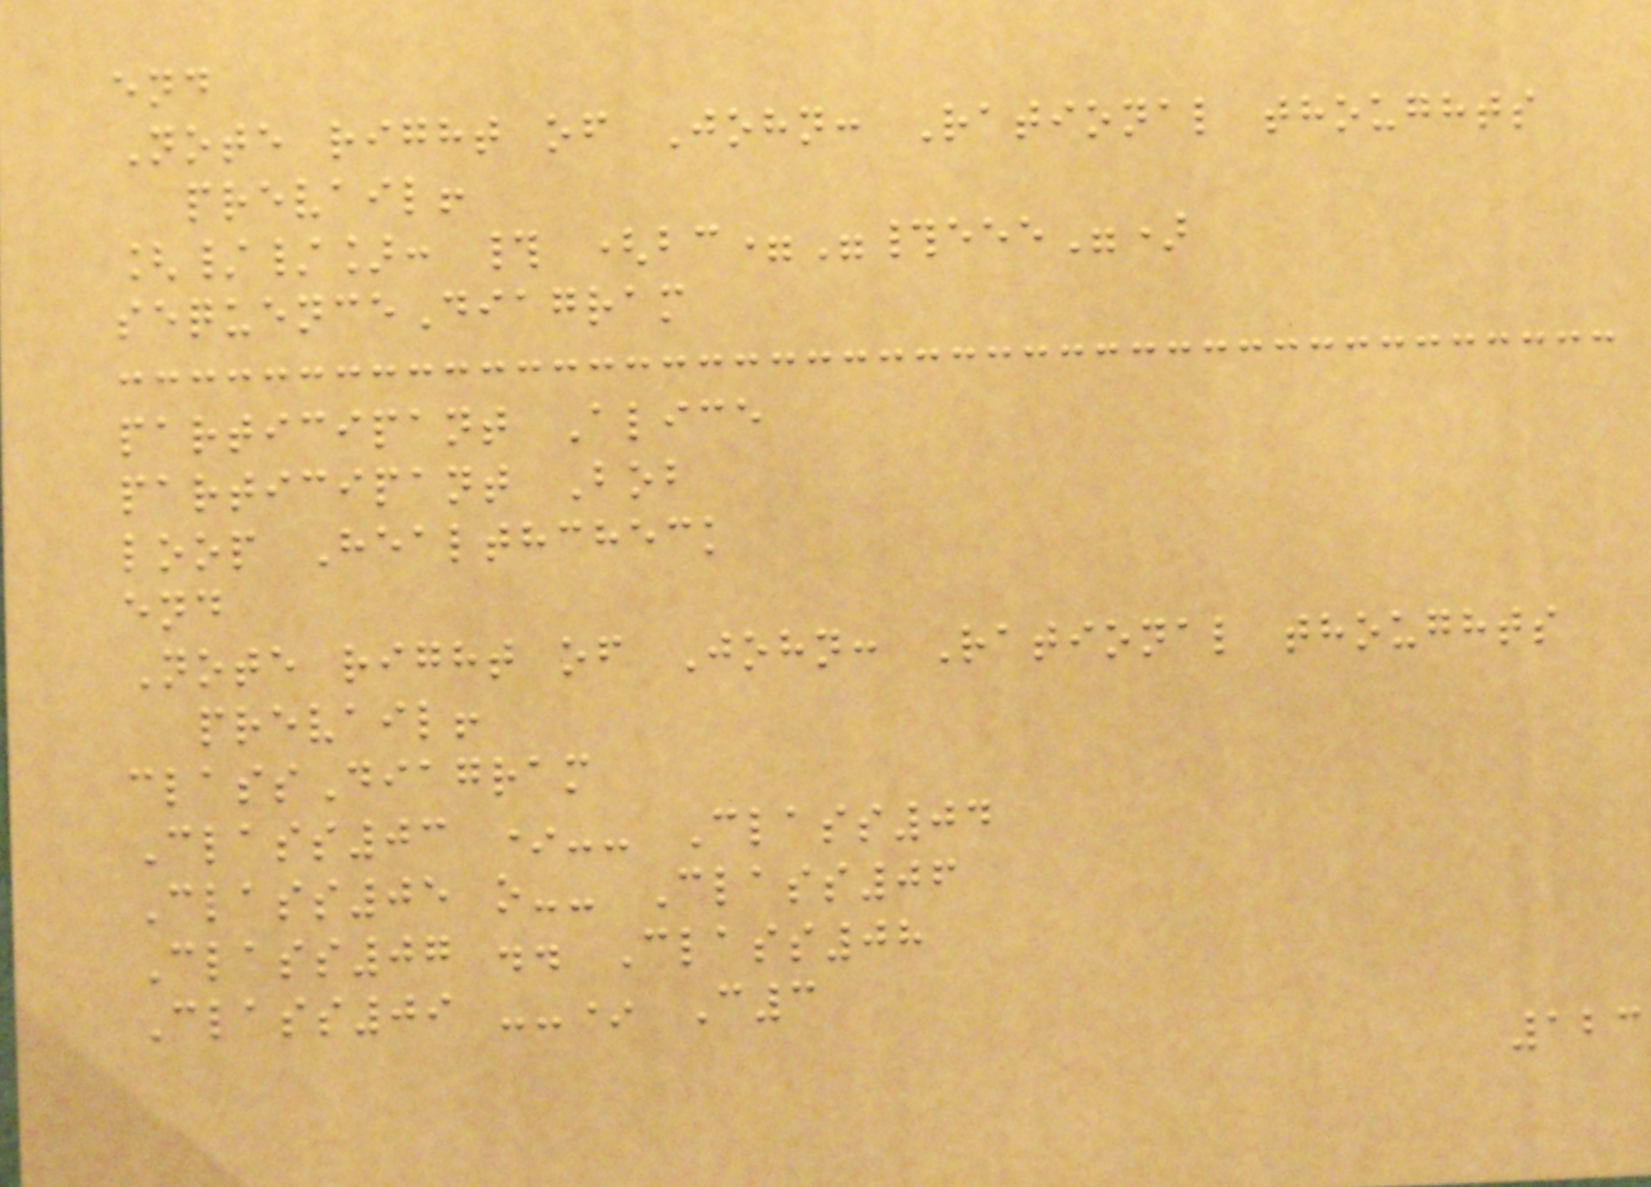end
Note right of John: Rational thoughts
prevail!
[//]: # (bc="#eee")
sequenceDiagram
participant Alice
participant Bob
loop Healthcheck
end
Note right of John: Rational thoughts
prevail!
classDiagram
Class03 *-- Class04
Class05 o-- Class06
Class07 .. Class08
Class09 --* C3
123
